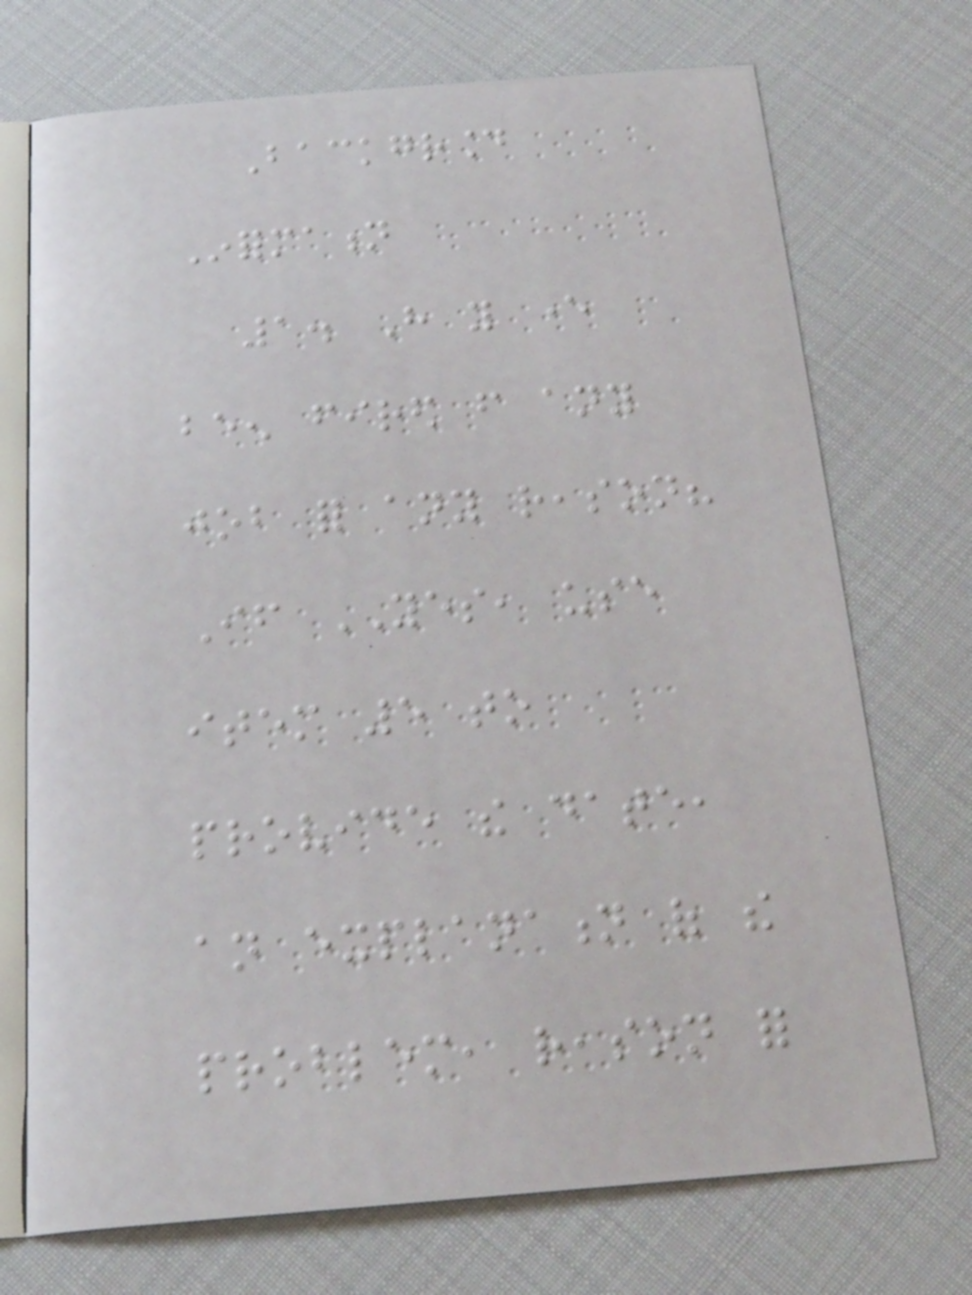Background
Information
1. Have you ever
been fired from any
job for any reason?
If YES, use
item 5 to
provide the date,
an explanation of the
problem, reason for
